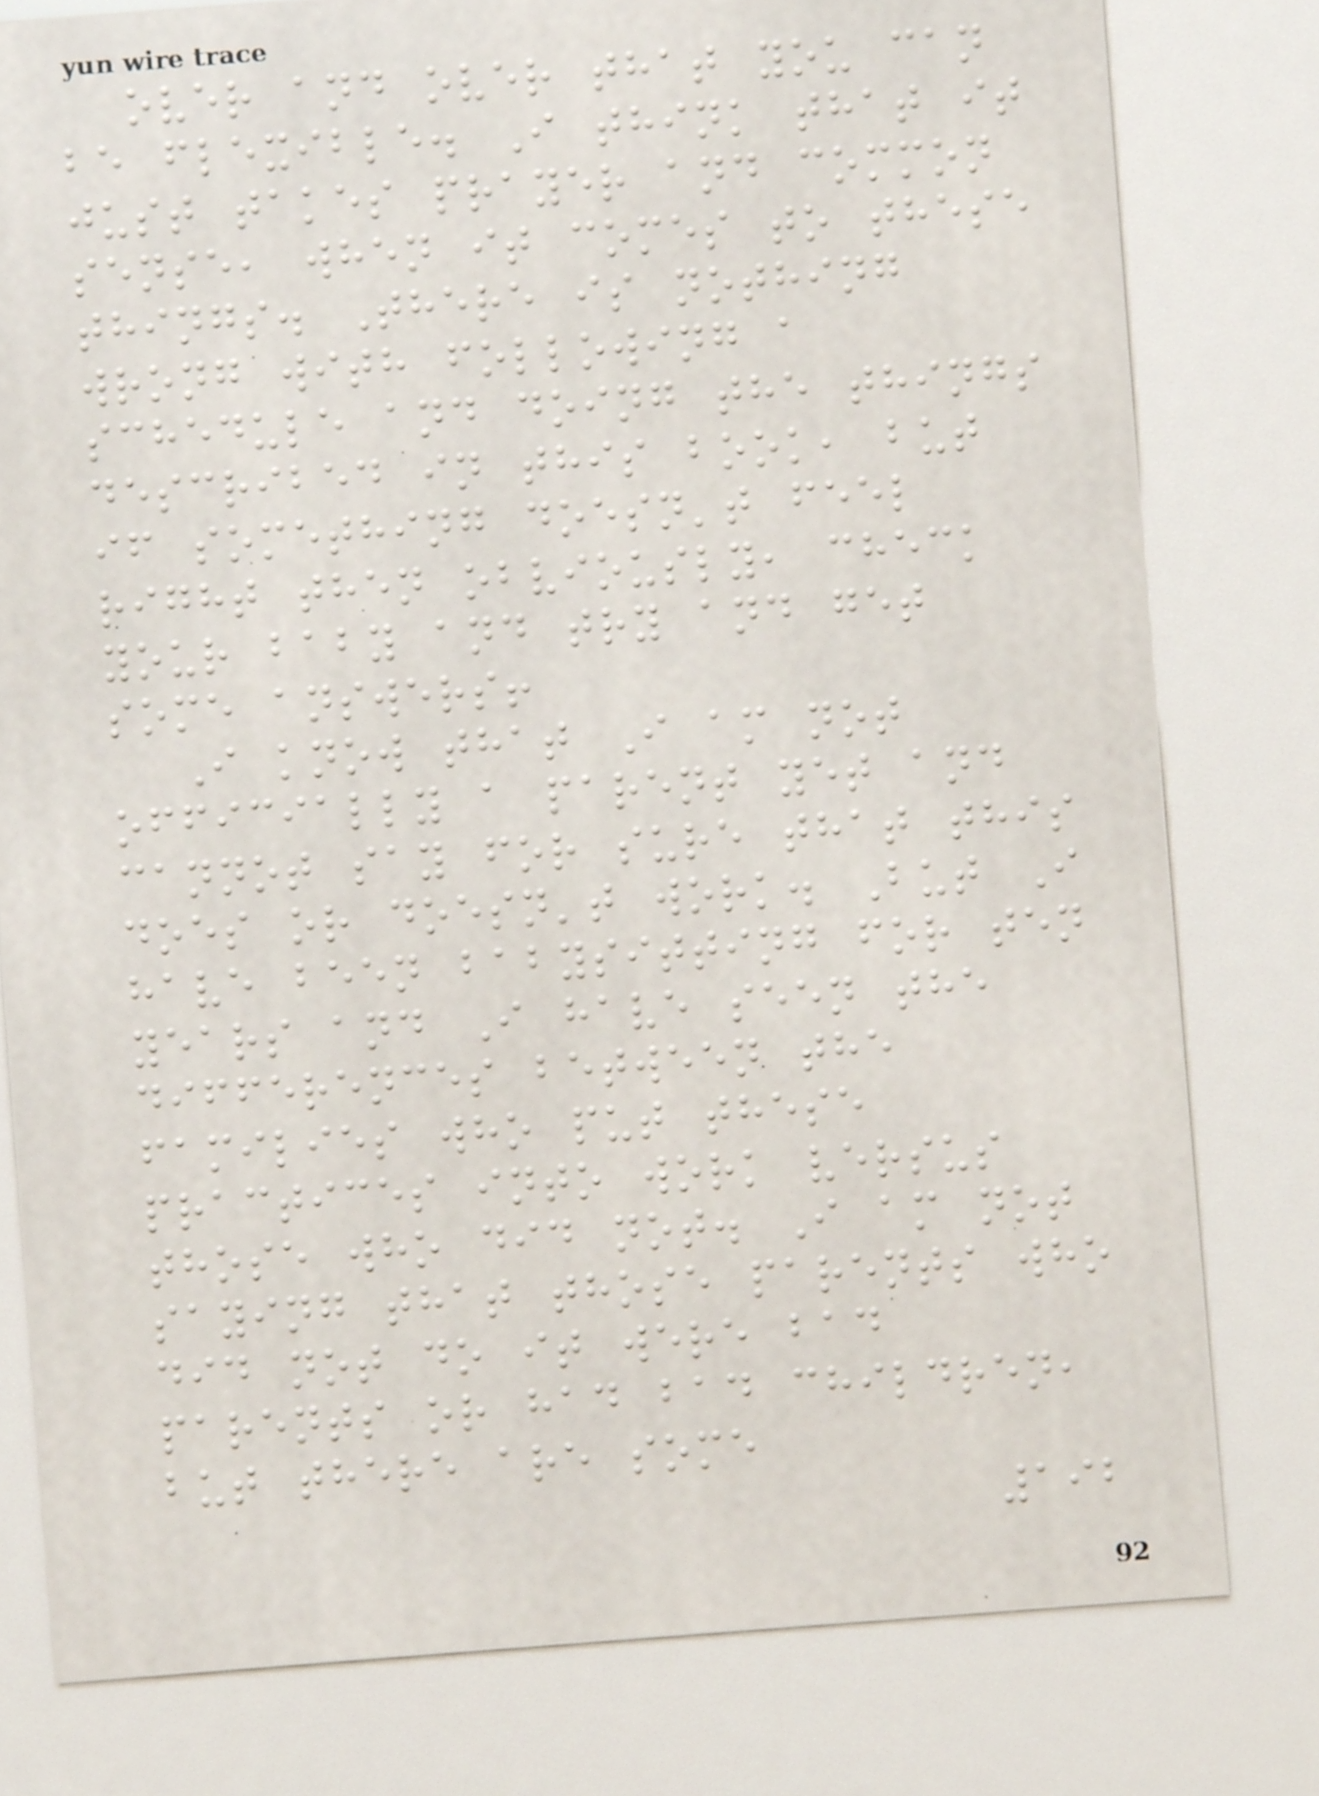over and over that you can
be flexible. I think that it
just takes prayer and common
sense, when it comes to these
things. There is nothing
wrong with following a
schedule and doing the things
described in this book, but
if something doesn't feel
right then obviously, check
your baby and try and get
some answers!
I know that I am not
officially a parent yet and
cannot say for sure that this
does or doesn't work. But I
have been babysitting for ten
years and I have seen the
differences between the
families who put these
practices into work versus
those who did not. I am not
saying that those parents who
did not do it were bad
parents or had bad children,
but there are some
192
